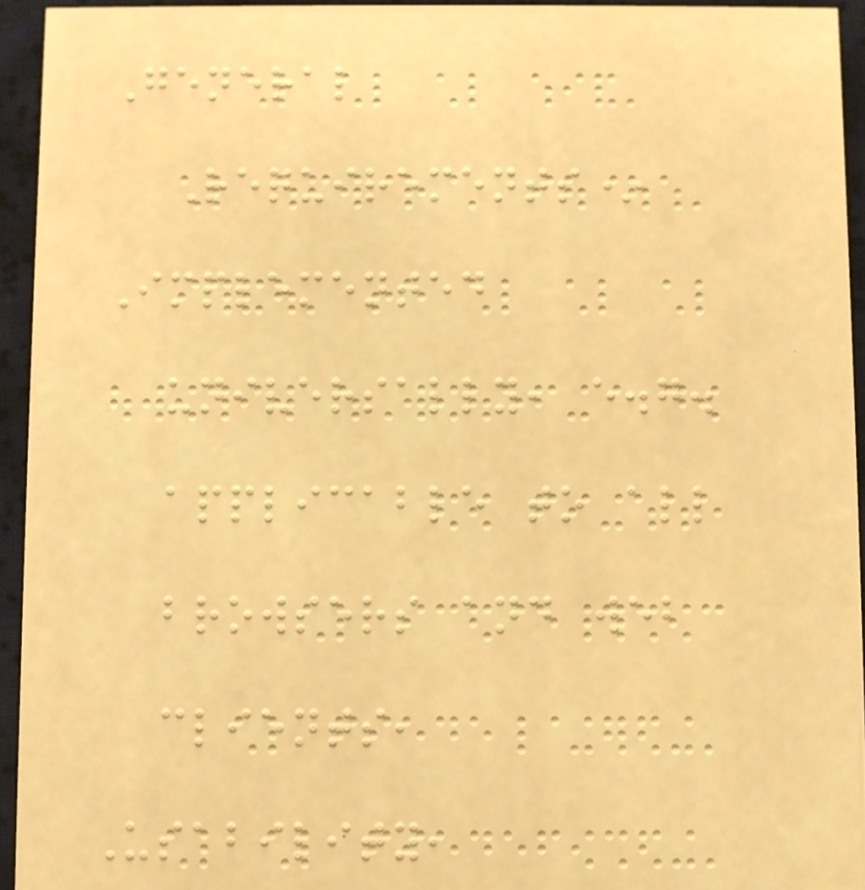General
Requirements*
Implemented
universally, e.g.
applicable to all
browsers and web
clients,
Usability,
